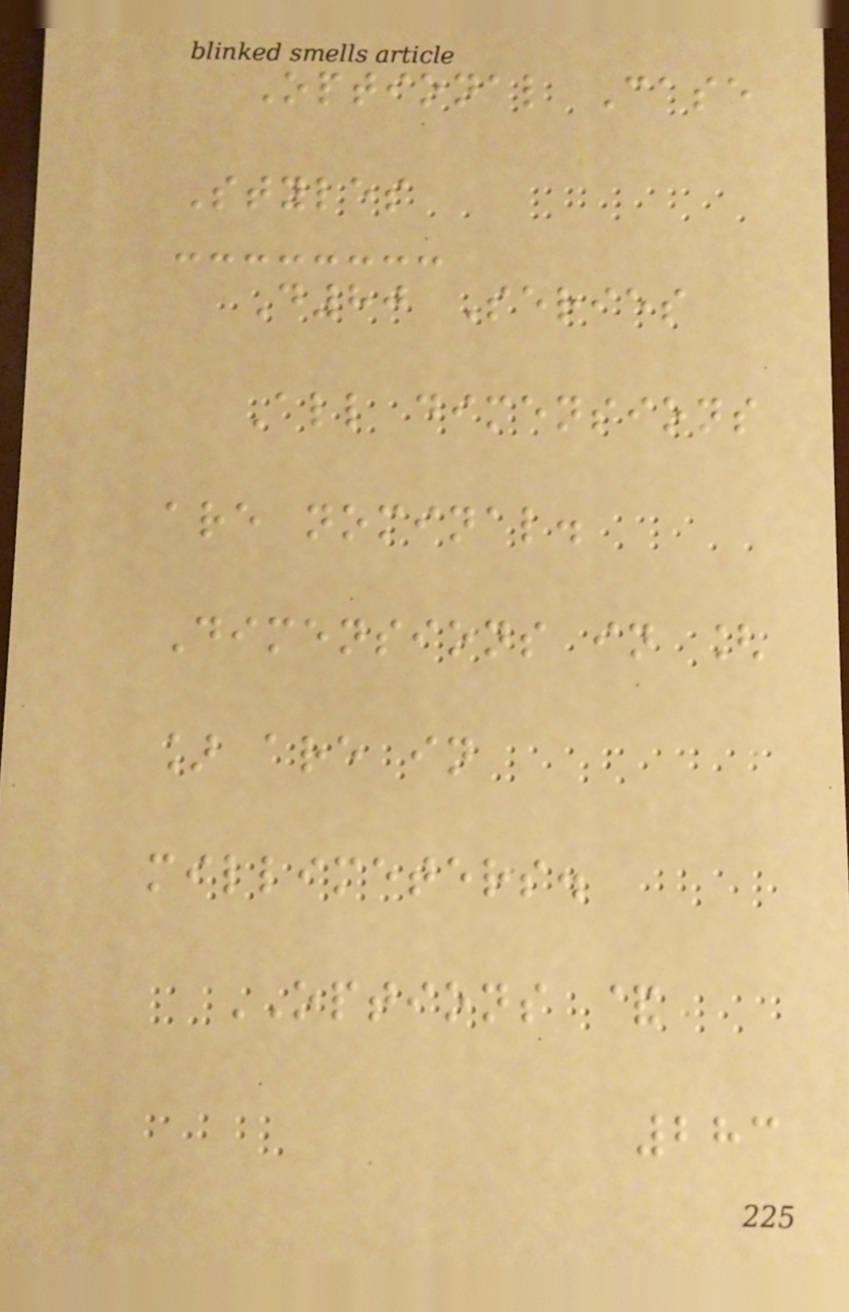Optional Case
Styles
D80 Series
All dimensions
are nominal.
Dimensions in [
] are in
millimeters.
OPTIONS &
283
